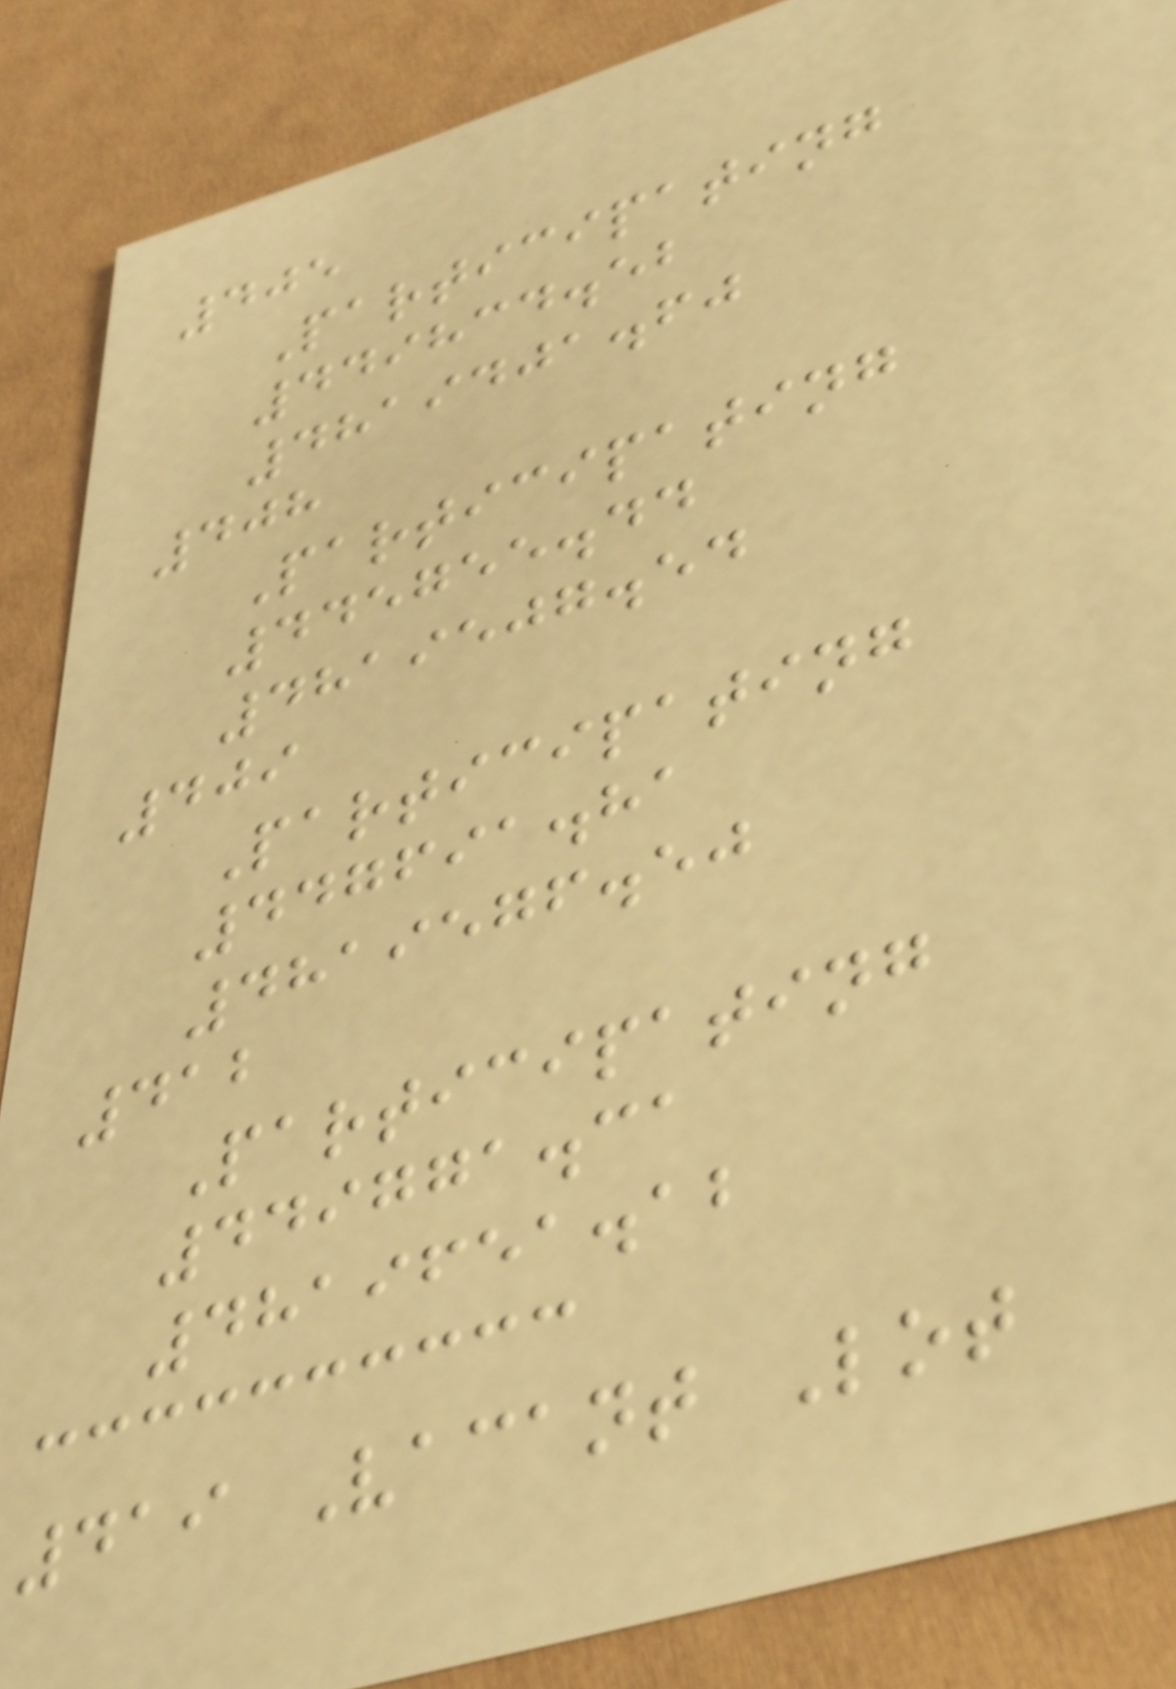405
Participating
449834.52
4819401.60
408
Participating
445755.44
4819507.54
409
Participating
447691.81
4819576.50
412
Participating
449771.31
4819651.12
419 Vacant Lot
